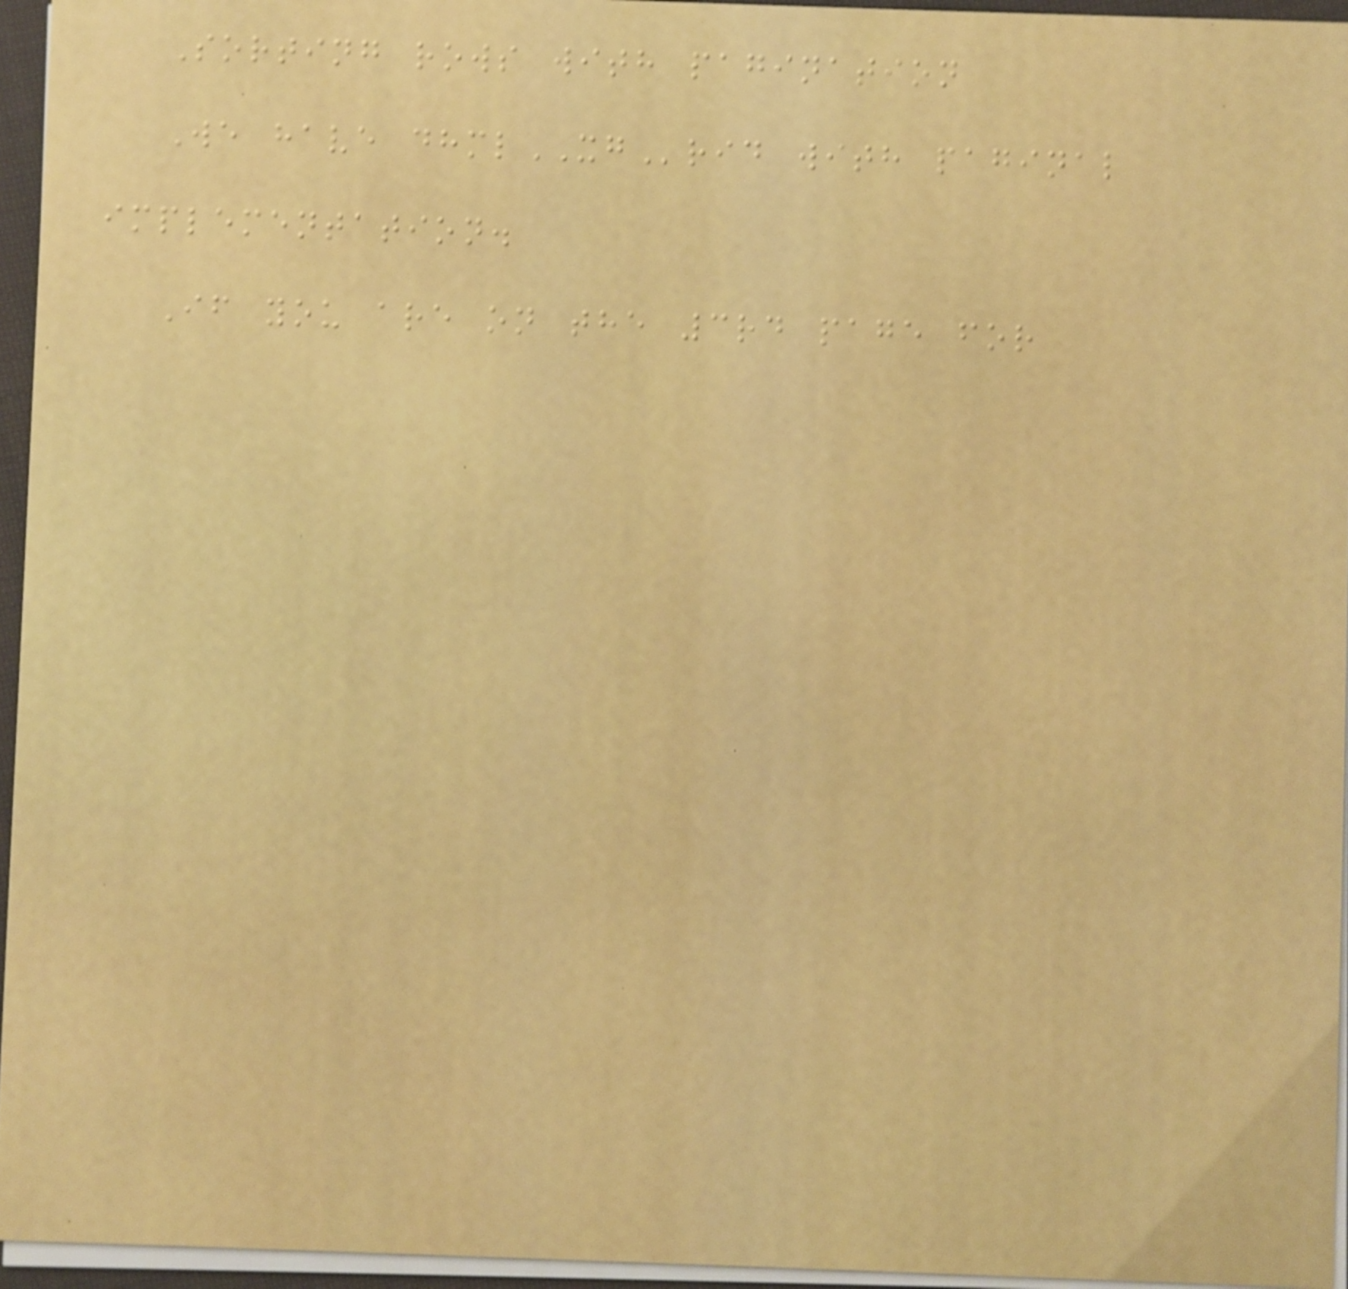Sorting rows with pagination
We have dhmlXGrid with paginal
implementation.
If you are on the 3rd page for
